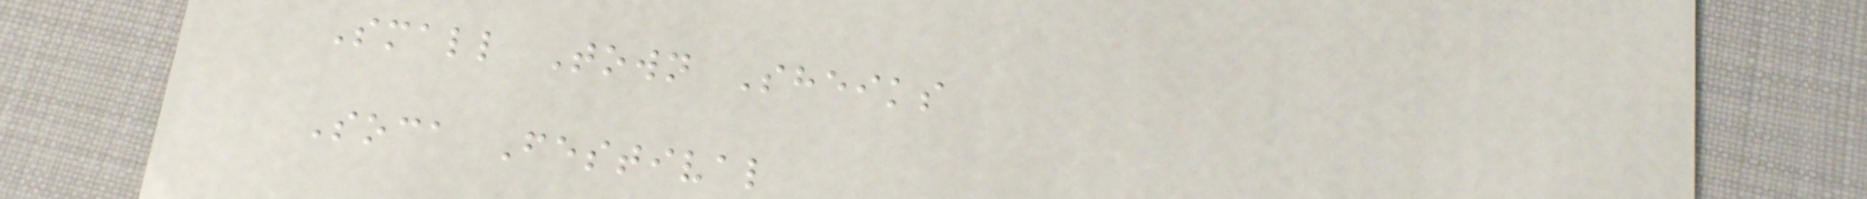Small Town Sheiks
Soca Festival
